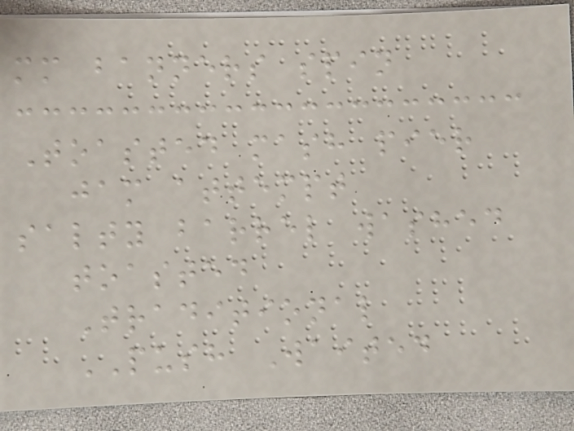mm banners spin
Toasted mash pier
jam attempt
salty barrel washed
toasted
Traditional
PUSH Waited
